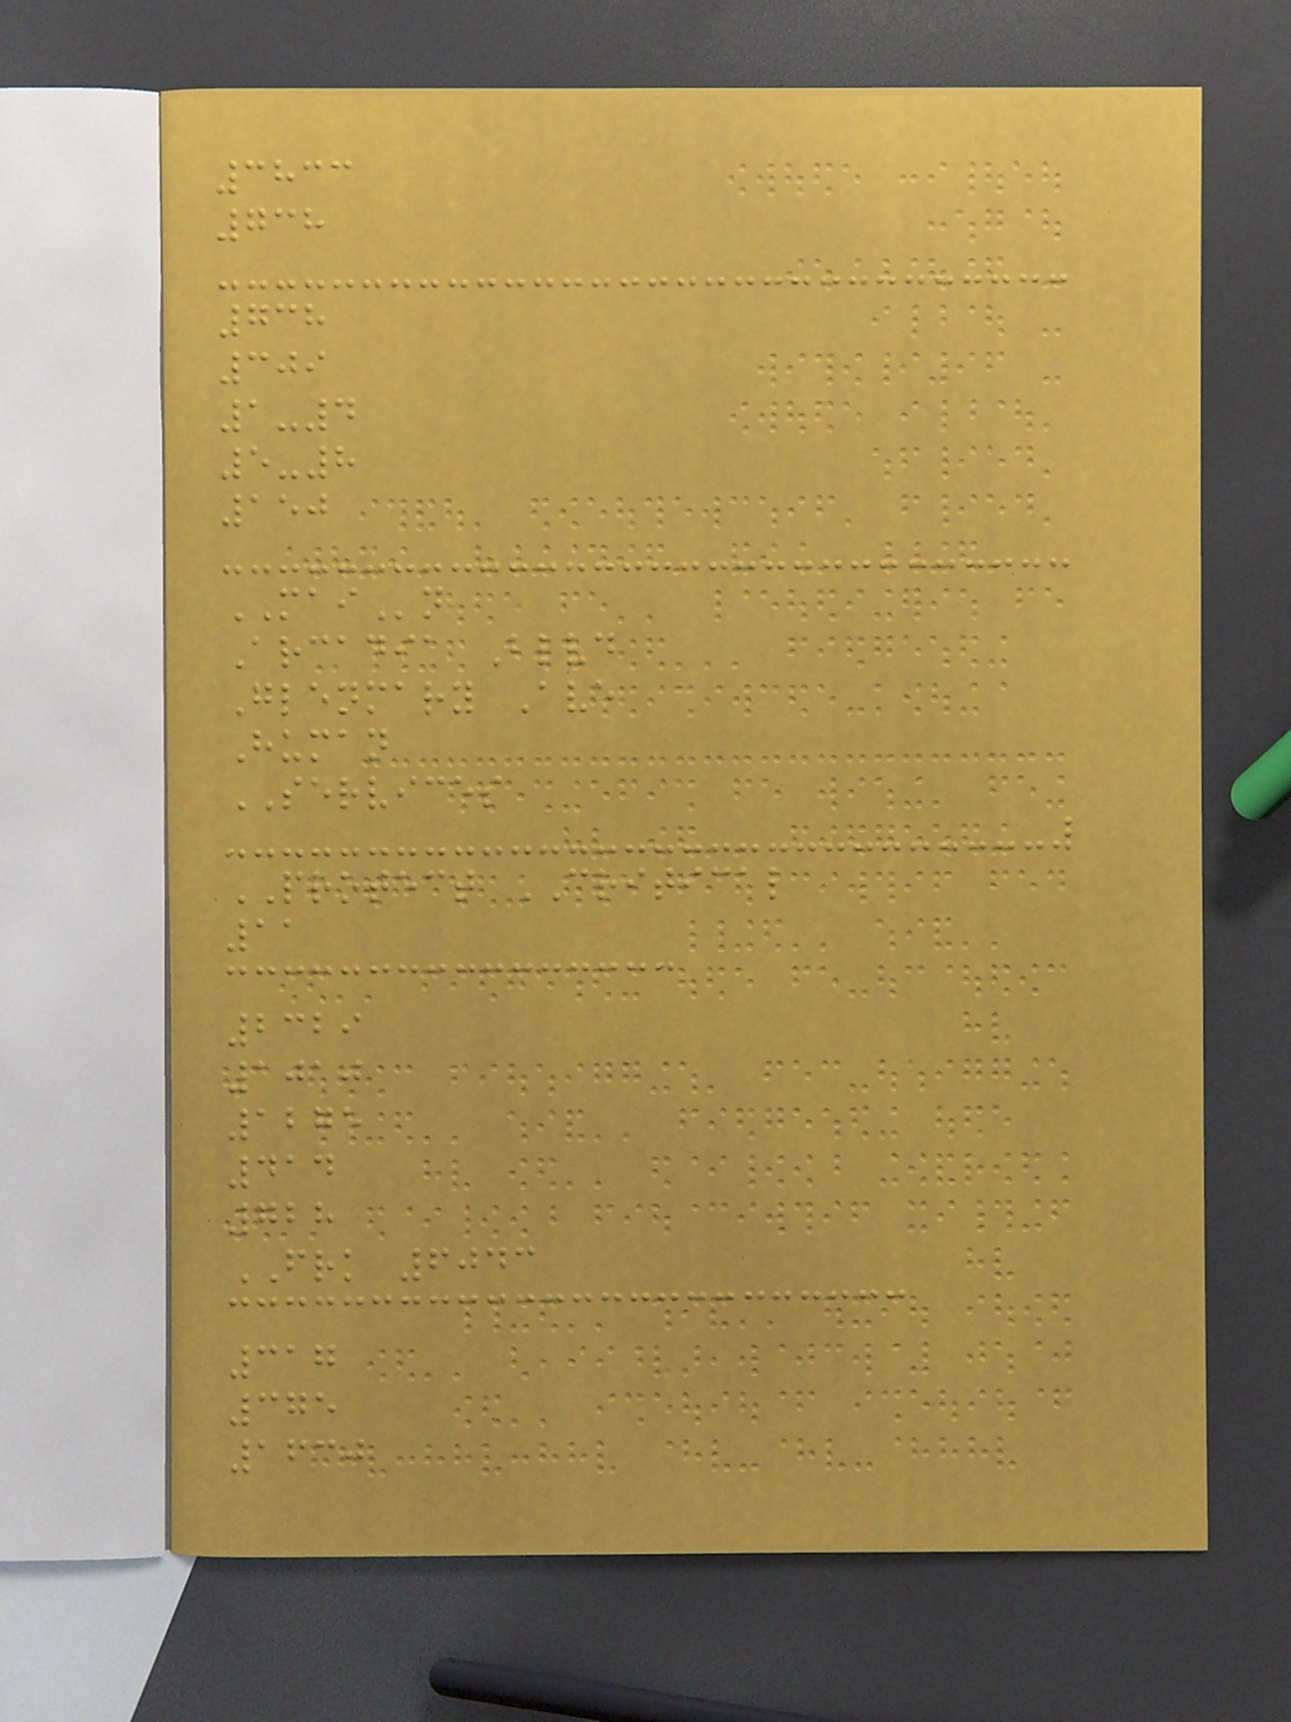3833
738
738
309
1-4
5-8
150
MAIn
Arcadia Blvd
Glenmary Ave
Human
SERVICES
PROTECT CRITICAL
11
2329
1010
1275
414
728
FRK 6043
317
375
1630
